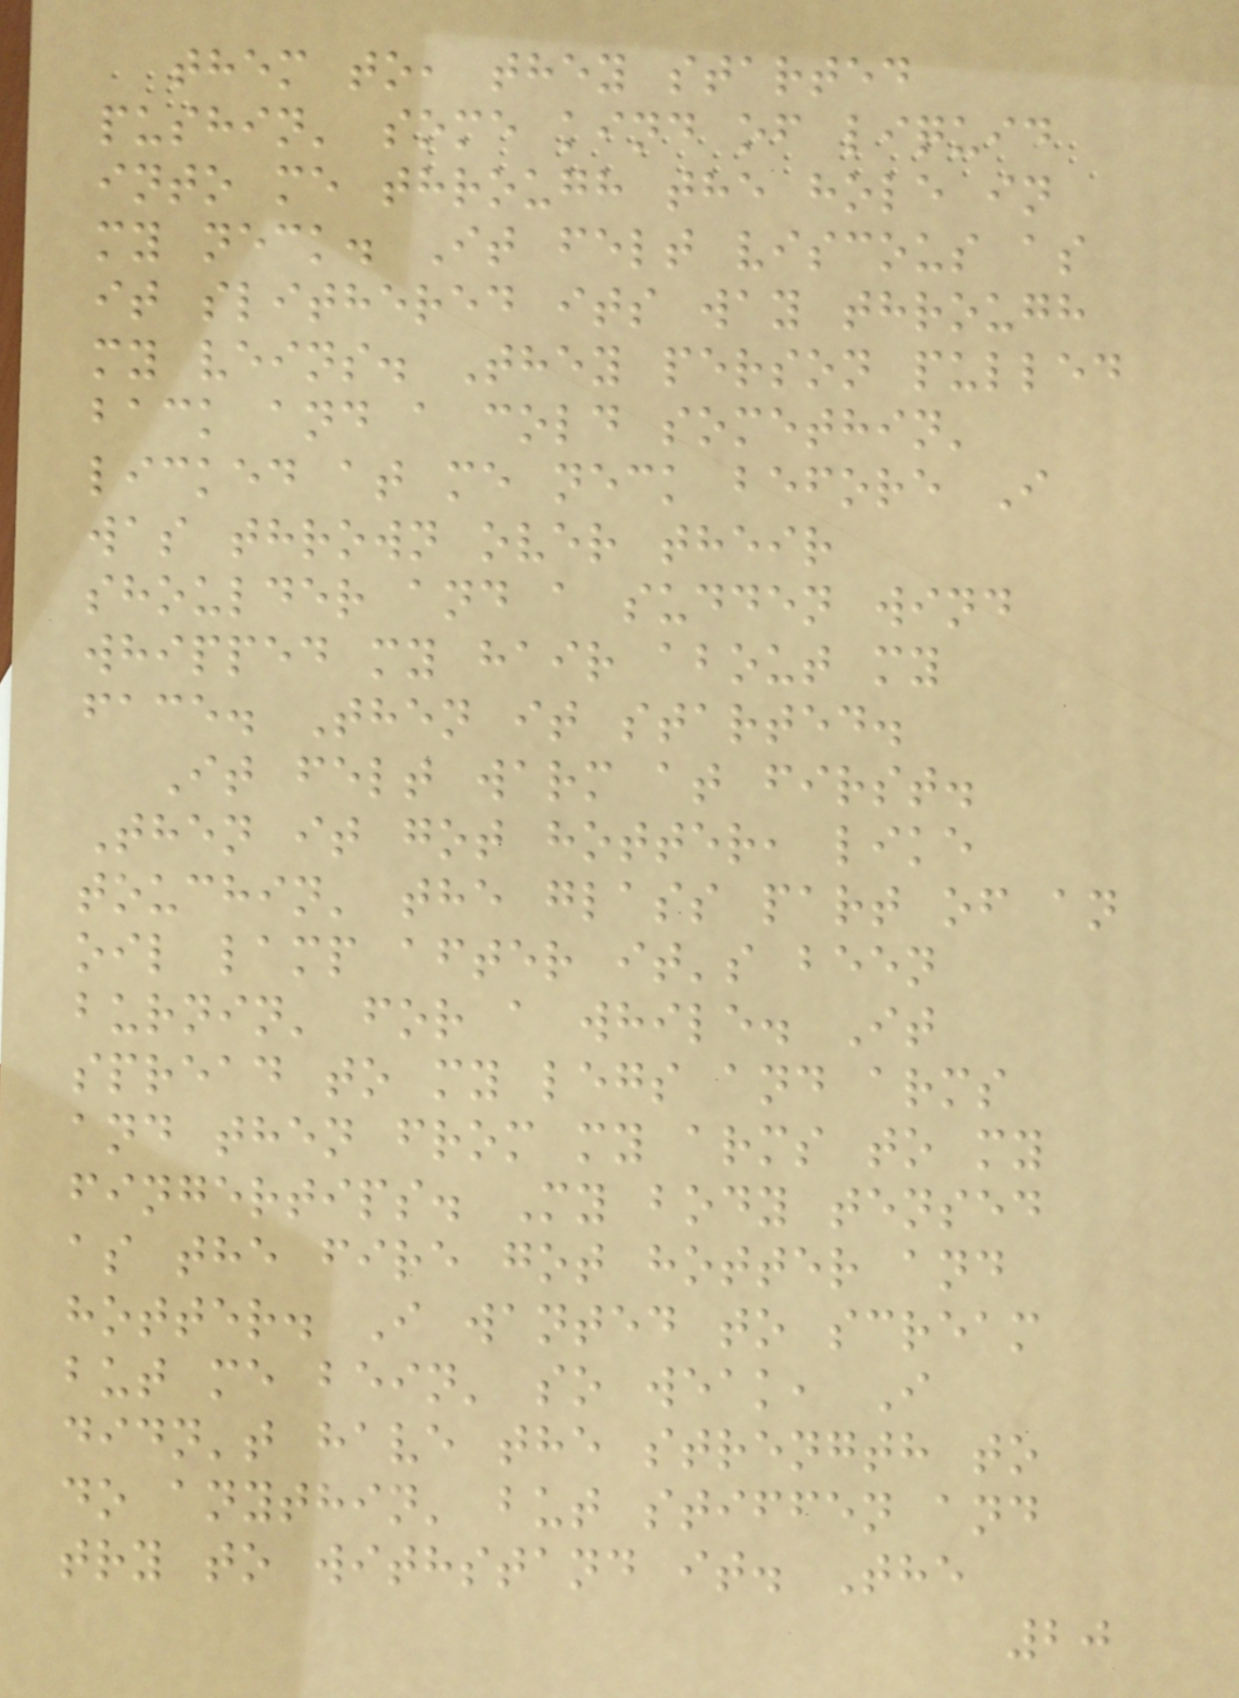them to, they started
pushin' some kind of liquid
into me through the hole in
my neck. It felt viscous as
it slithered its way through
my veins. They person pulled
back and a cold somethin'
licked at me neck before I
was thrown over their
shoulder and a sudden wind
whipped my hair about my
face. Then it started.
It felt warm at first.
Then it got hotter, like
touchin' the glass part of an
oil lamp after it's been
burnin' for a while. It
spread to my legs and arms
and then from my arms to my
fingertips. My body tensed
as the fire got hotter and
hotter. I wanted to scream
but me bein' so weak, I
didn't have the strength to
do anythin' but stiffen and
try to withstand it. The
20
